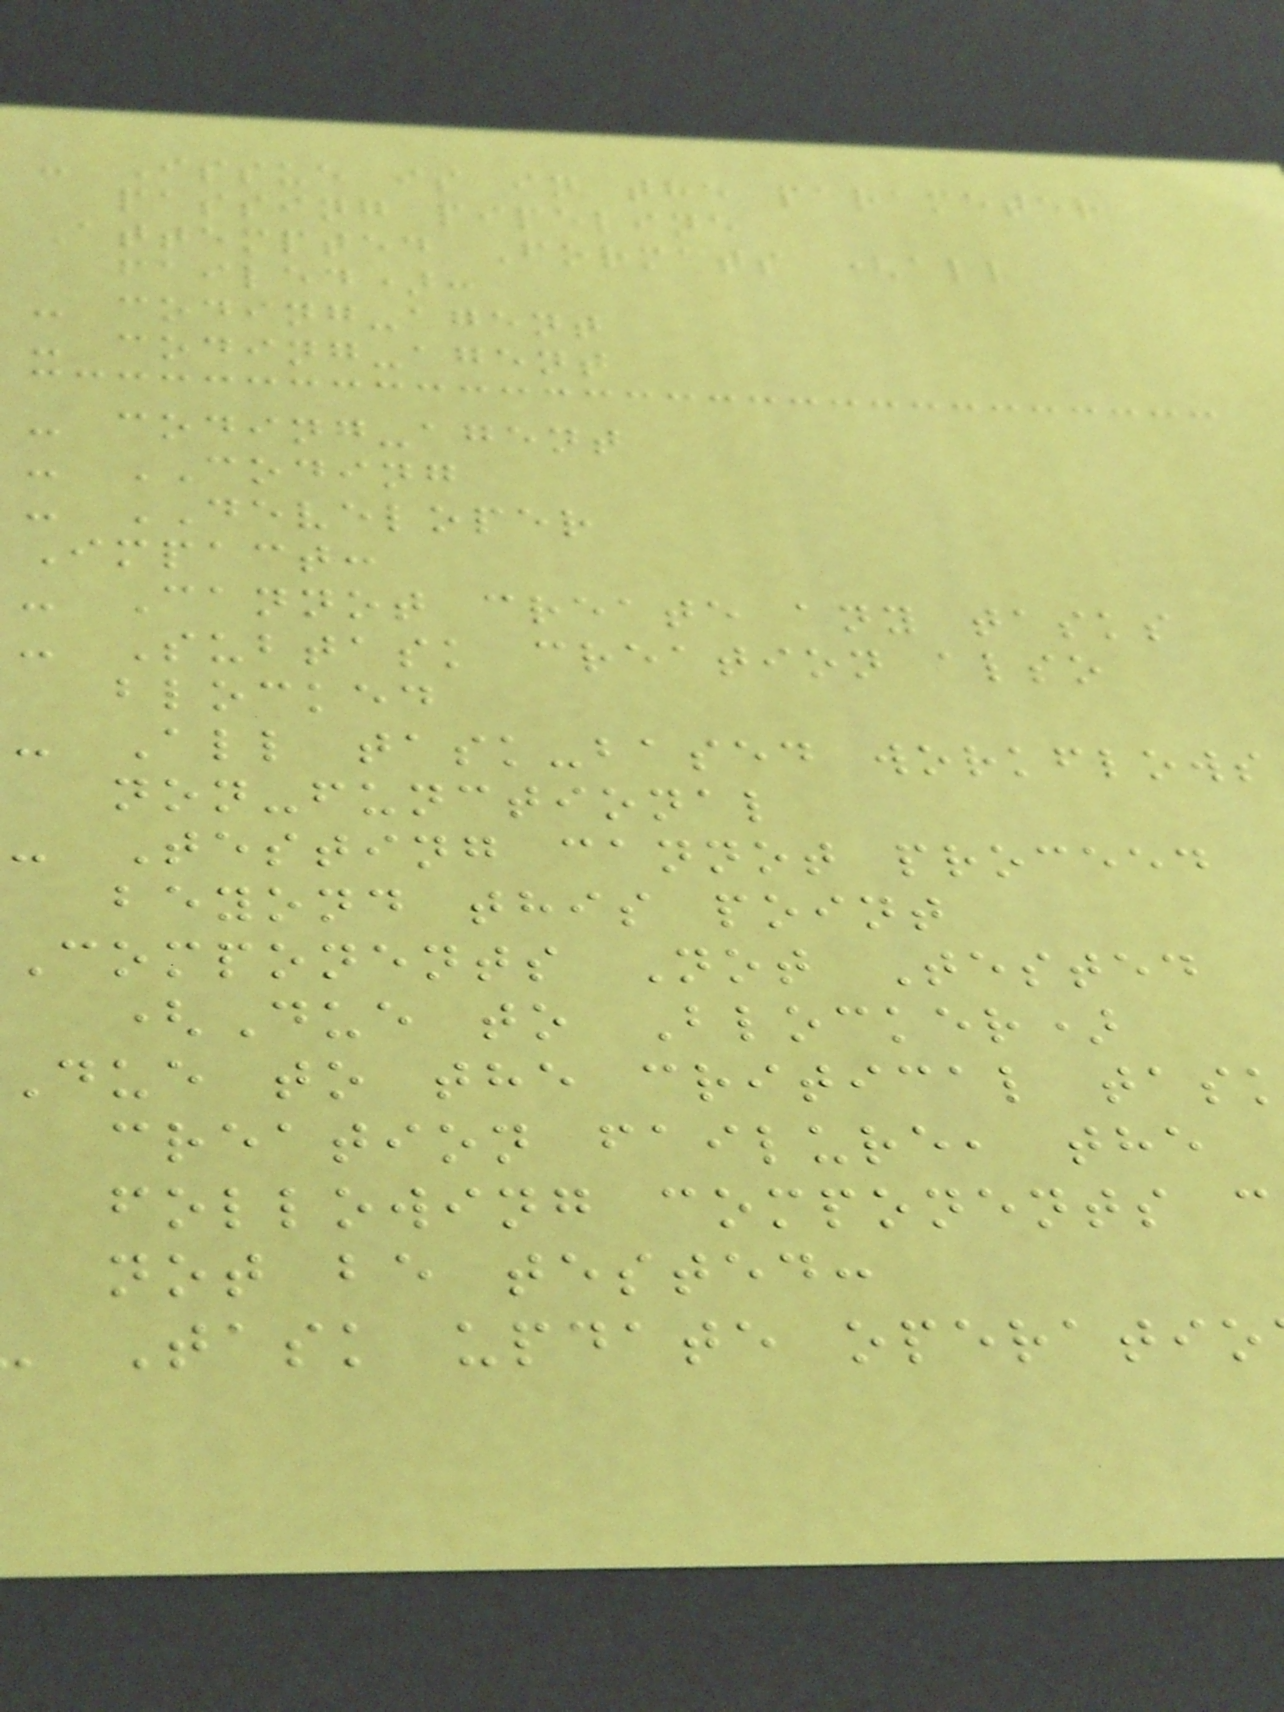- Issue is in the parameter
passing pipeline
Attempted Formats (all
failed):
- coding-agent
- coding-agent
- coding-agent
- CODING
- DEVELOPER
Impact:
- Cannot create any tasks
- Subtask creation also
blocked
- All task-based workflows
non-functional
- Testing cannot proceed
beyond this point
Components Not Tested
(Due to Blocker)
Due to the critical tas
creation failure, the
following components c
not be tested:
Task update operatio
